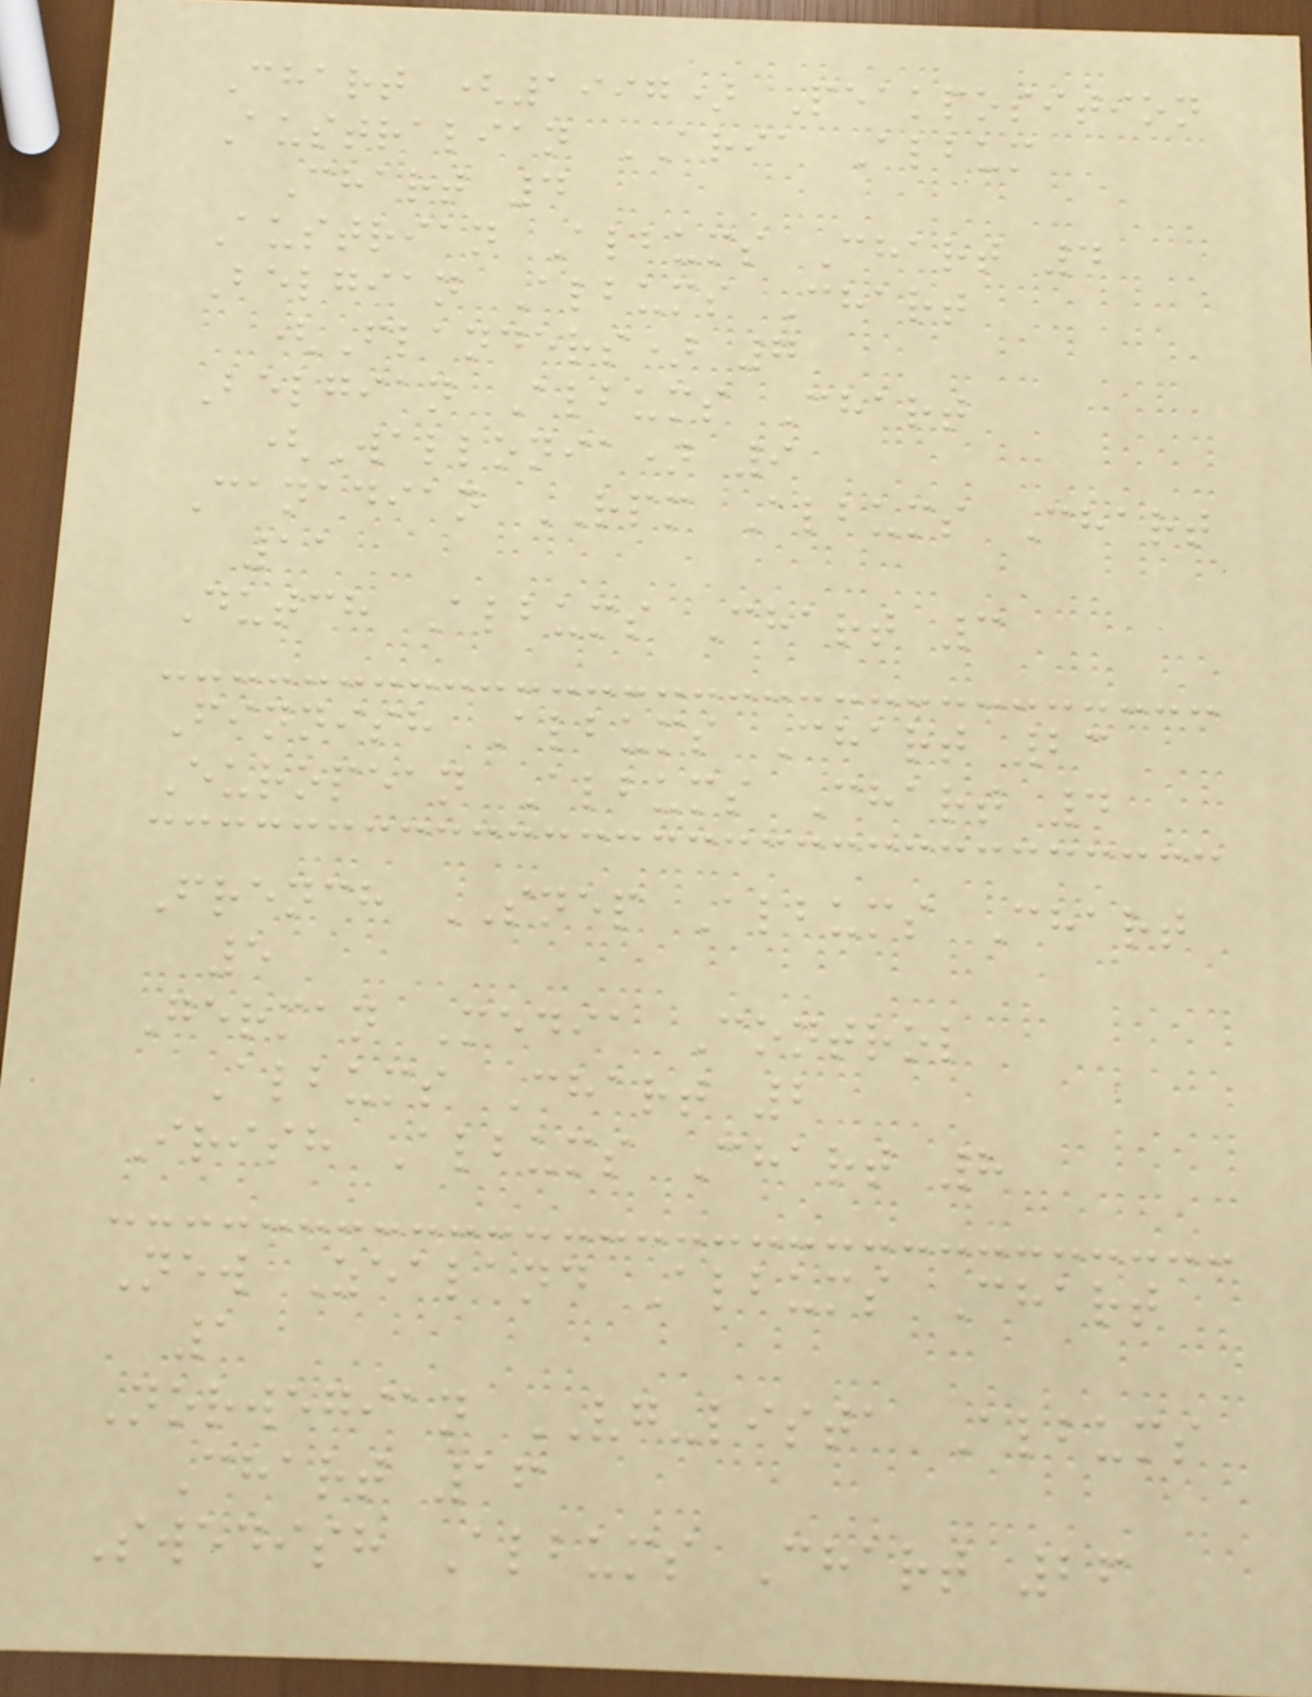Chart (1997) Peakposition
Australian ARIA Album
Chart 4
Austrian Albums Chart 4
Belgian Albums Chart
(Flanders) 7
Belgian Albums Chart
(Wallonia) 9
Canadian RPM Albums Chart
11
Dutch Albums Chart 3
Finnish Albums Chart 23
European Albums Chart 4
French SNEP Albums Chart
5
German Media Control
Albums Chart 2
Irish Albums Chart 8
New Zealand Albums Chart
1
Norwegian VG-lista Albums
Chart 16
Swedish Albums Chart 26
